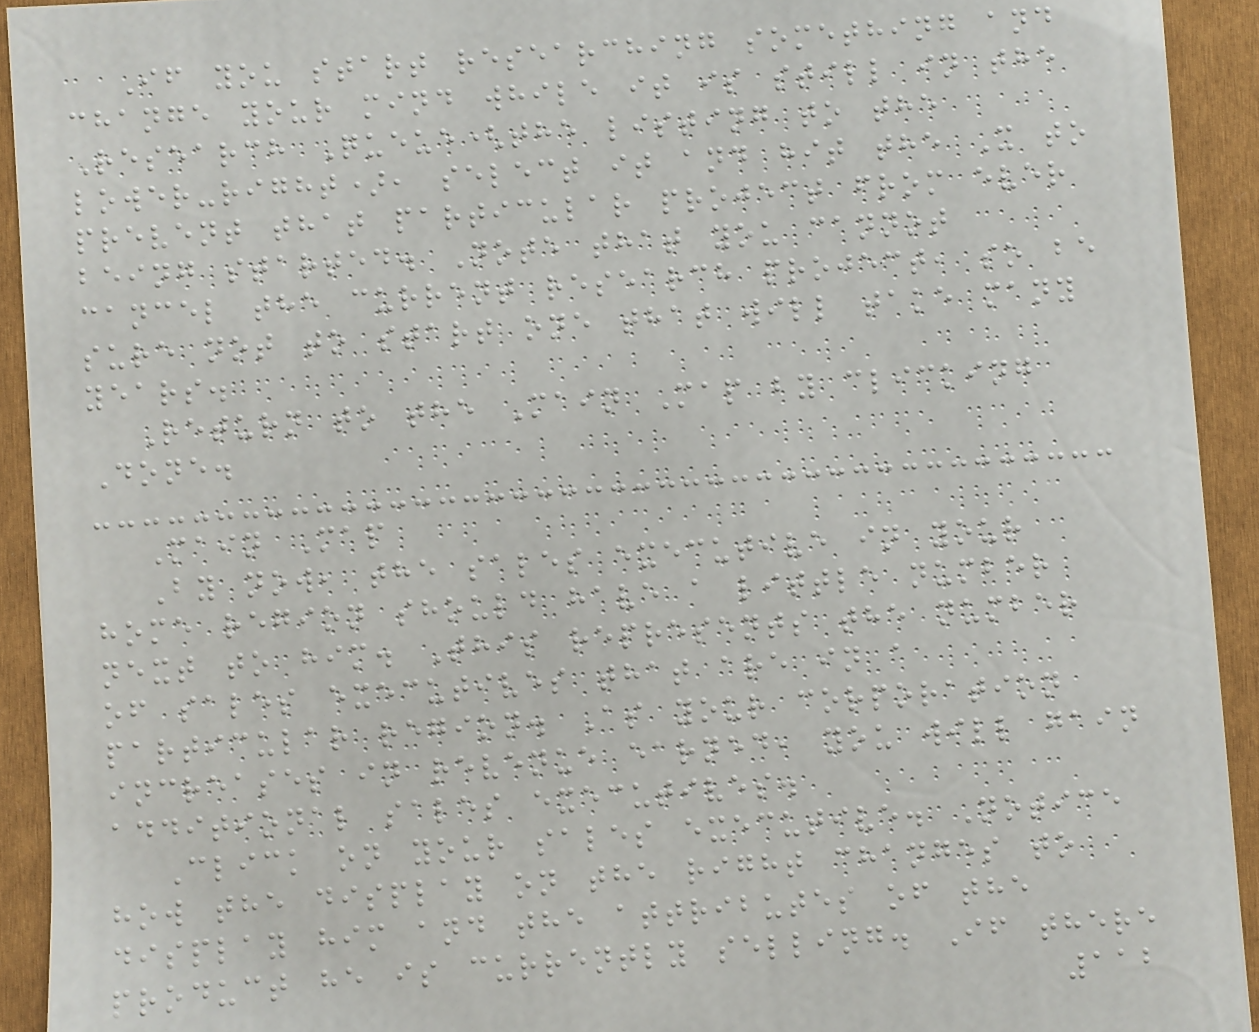If you start researching something and
change your mind while it is still in the
Research Queue(the listing to the
lower-right), select it and hit the X to
prevent that particular project from ever
being started. Note that you cannot
cancel the current research project, so be
sure not to start one that will take many
years.
Return to the Main Map by clicking
Done.
Main Map
By now, the sales executive in your
home region should have a little number
next to him. This represents the number
of sales executives that are in a
particular region. As your corporation
increases in revenue earned, you will gain
additional sales executives.
Click on your sales executive. Notice
how the display on the right changes to
display him and the attributes of the
product he is currently selling. If there
112
